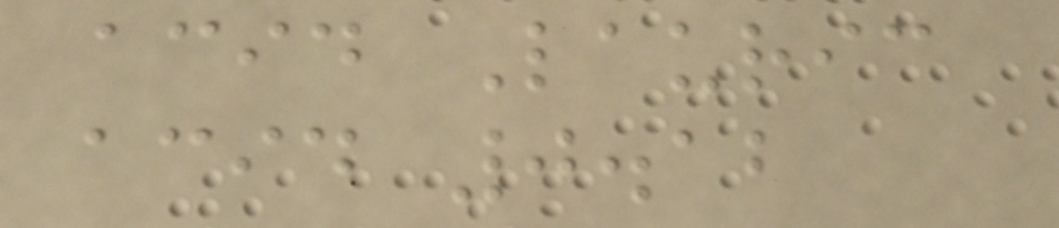acid Lauric
acid 0.12
